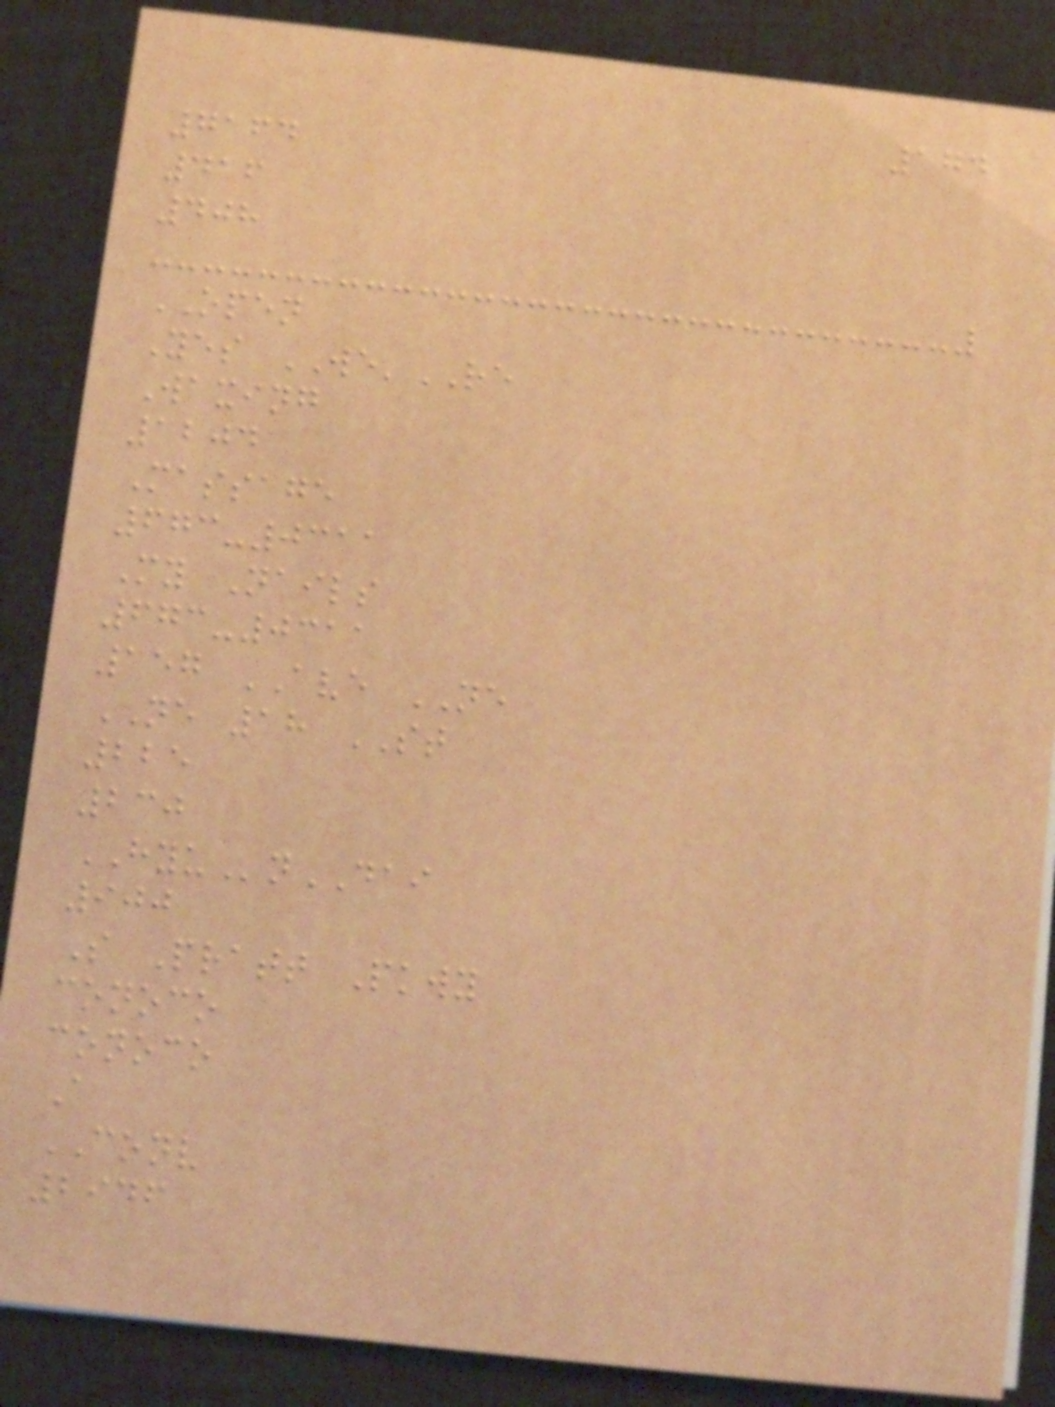174
7164
416
408
OPEN
Yes WE'RE
Waxing
1204
Massage
673-0311
My Nails
673-0311
157 AVE NE
NE 18 ST
225
230
HYUnDAI
900
S Pratt Pkwy
conoco
conoco
A
CONV
2946
